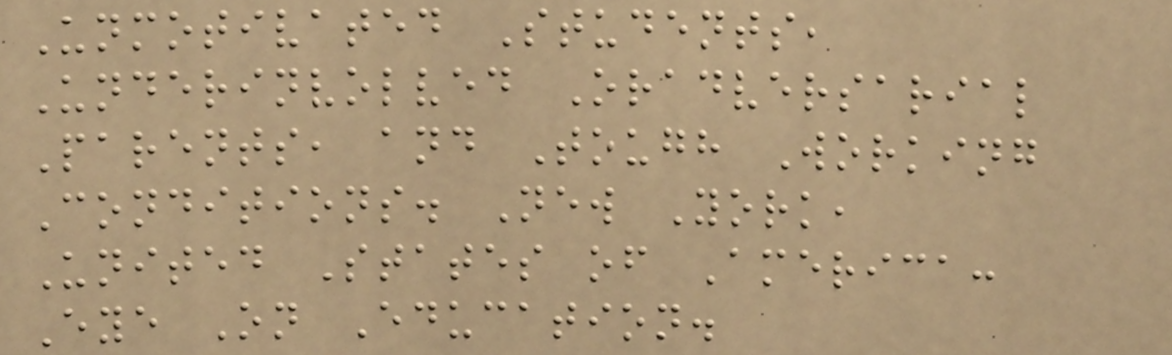Unmotivated Students,
Underinvolved Oradversarial
Parents, and Tough Working
Conditions. New York,
United States of America:
Eye On Education.
